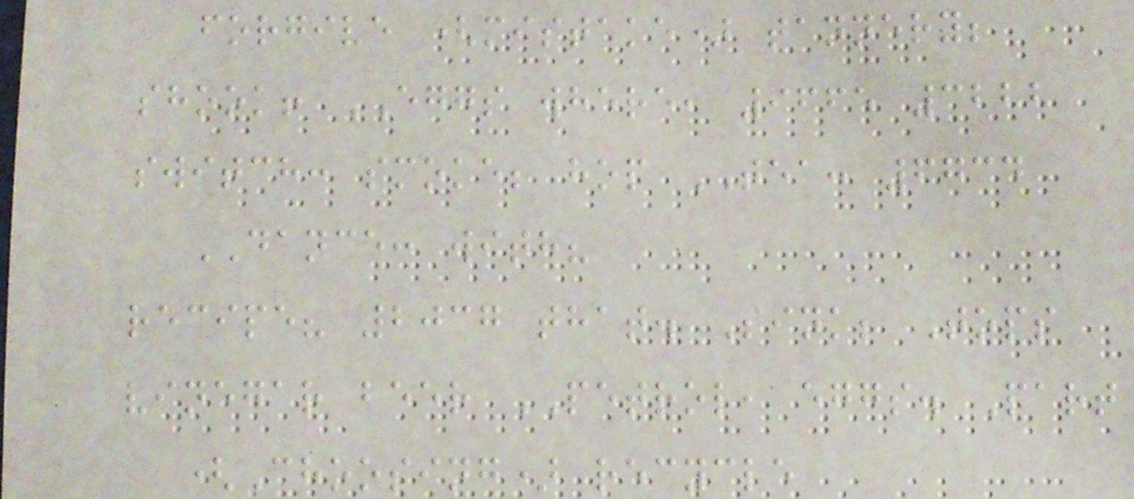forgive (mistake) tannery;
shook! EGGS where, 9665 3222
switch: smoke; hop TEA: 6734
DANCE: with?
recipe? 2037 that. Sink; Tops
vinegar beer PETROL, eggs. Part
(Choosing) recycle
